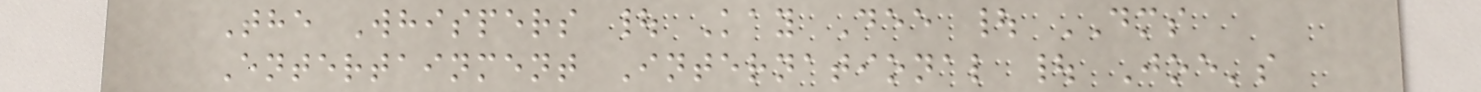The Whispers | Kay Dee | DMS
Entertainment International | Joe's
